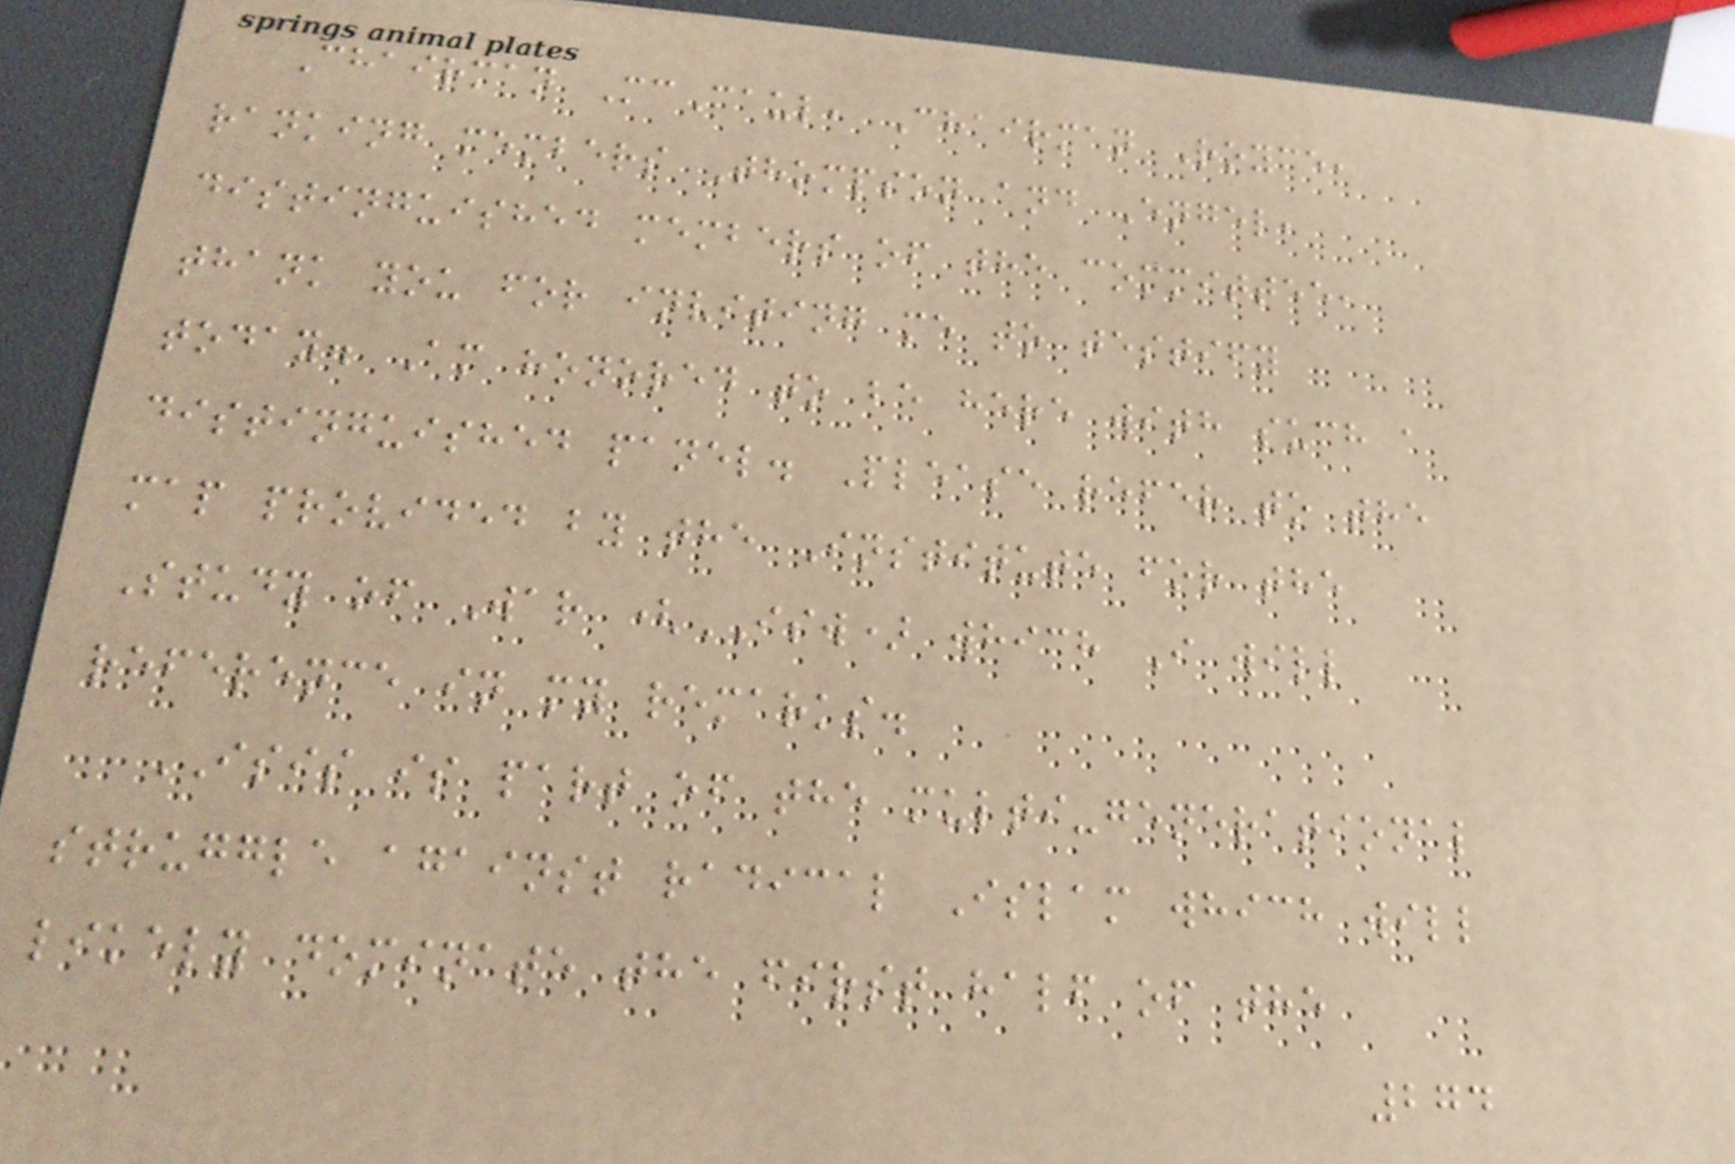Chairman McCaul, Chairman Royce,
ranking members Thompson and Engel,
distinguished members of the committee,
thank you for inviting me to testify
today. Am honored to be here with such a
distinguished panel. Please refer to the
map provided by the Institute for the
Study of War (ISW) which I will
reference in my remarks.
ISIS is part of the multi-generational
struggle against radical Islam which will
likely dominate the first half of the
274
